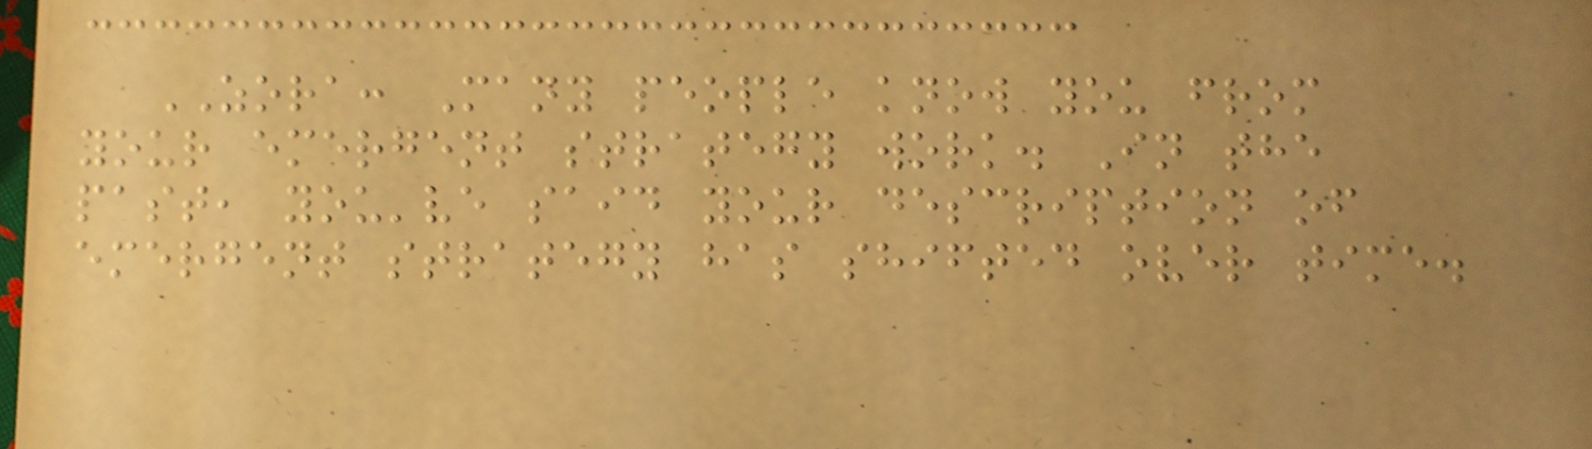ZORA: Many people know you from
your emergent strategy work. In the
past, you've said your description of
emergent strategy has shifted over time.
